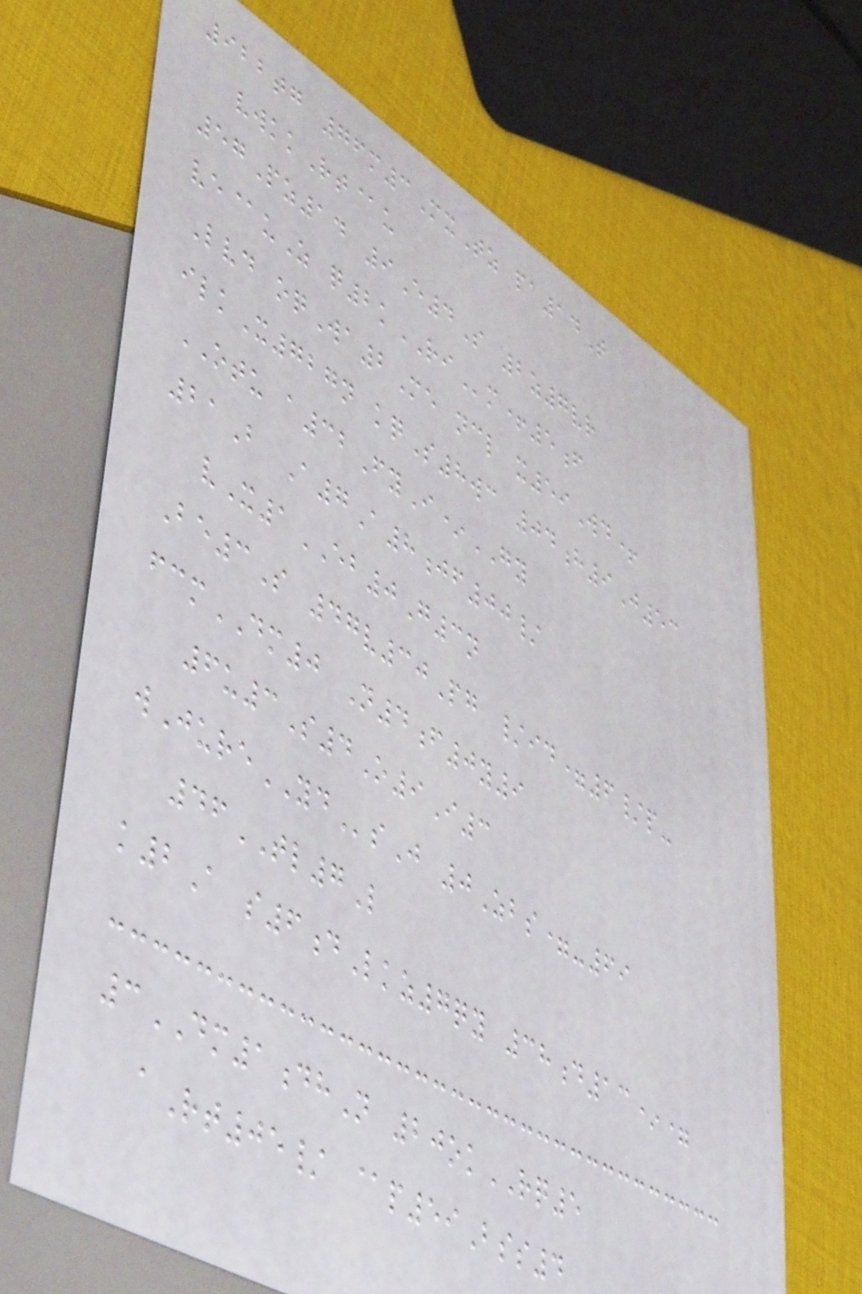922tg 76m3MxTz pa14T
vwkkRt@u
57Pz14 9E4S 2z7vr
ve@uZ q2kRIm+5f
Lvd oqWa2Me ncl x59Wd+
ilkX727n kqS8wc 04h9J53
OTU a32FyI*GY
21B A7A8jf00/
vX1EB0G3n
Be3S 47v30Pg /id=6/p-
fcmDM0 N4f0y9
6u3S4O9I3
wJureYDsJ 0Zbs=-69
46TL7L
k2A s6dLkz7qy 38d13*=
3DM1dhN 20okRQ5
aRt05/ @p59Bss4
